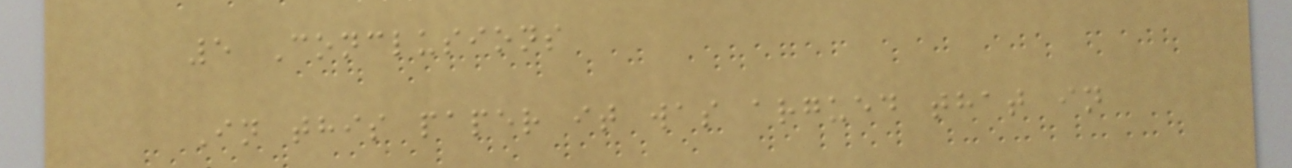5 Conclusions
In this paper it was argued that in
